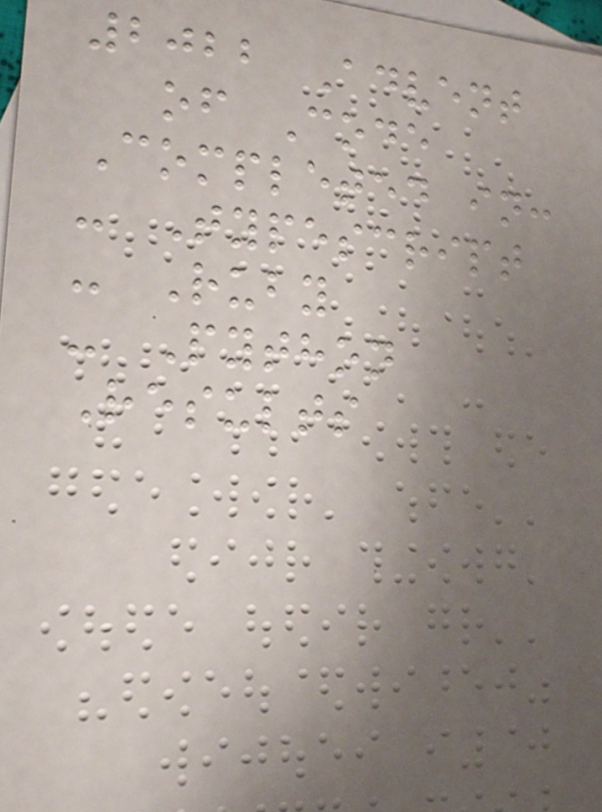2022 Advent
of Code
Completed in:
- Typescript
- Ruby
- Python
Results
